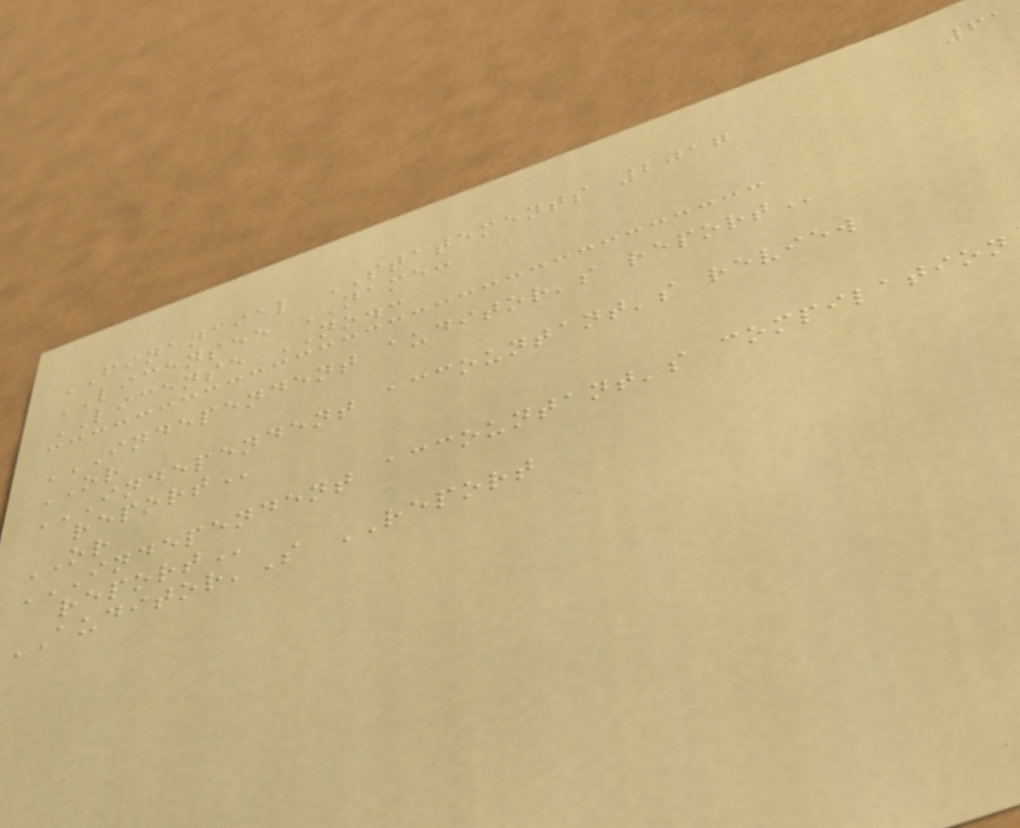61
FINANCIAL STATEMENTS 2017
LICENSEE NAME:
LICENSE NO.:
INDEPENDENT AUDITOR'S REPORT
OR
INDEPENDENT ACCOUNTANT'S REVIEW
REPORT
OR
INDEPENDENT ACCOUNTANT'S COMPILATION
REPORT
AUDITOR'S REPORT
